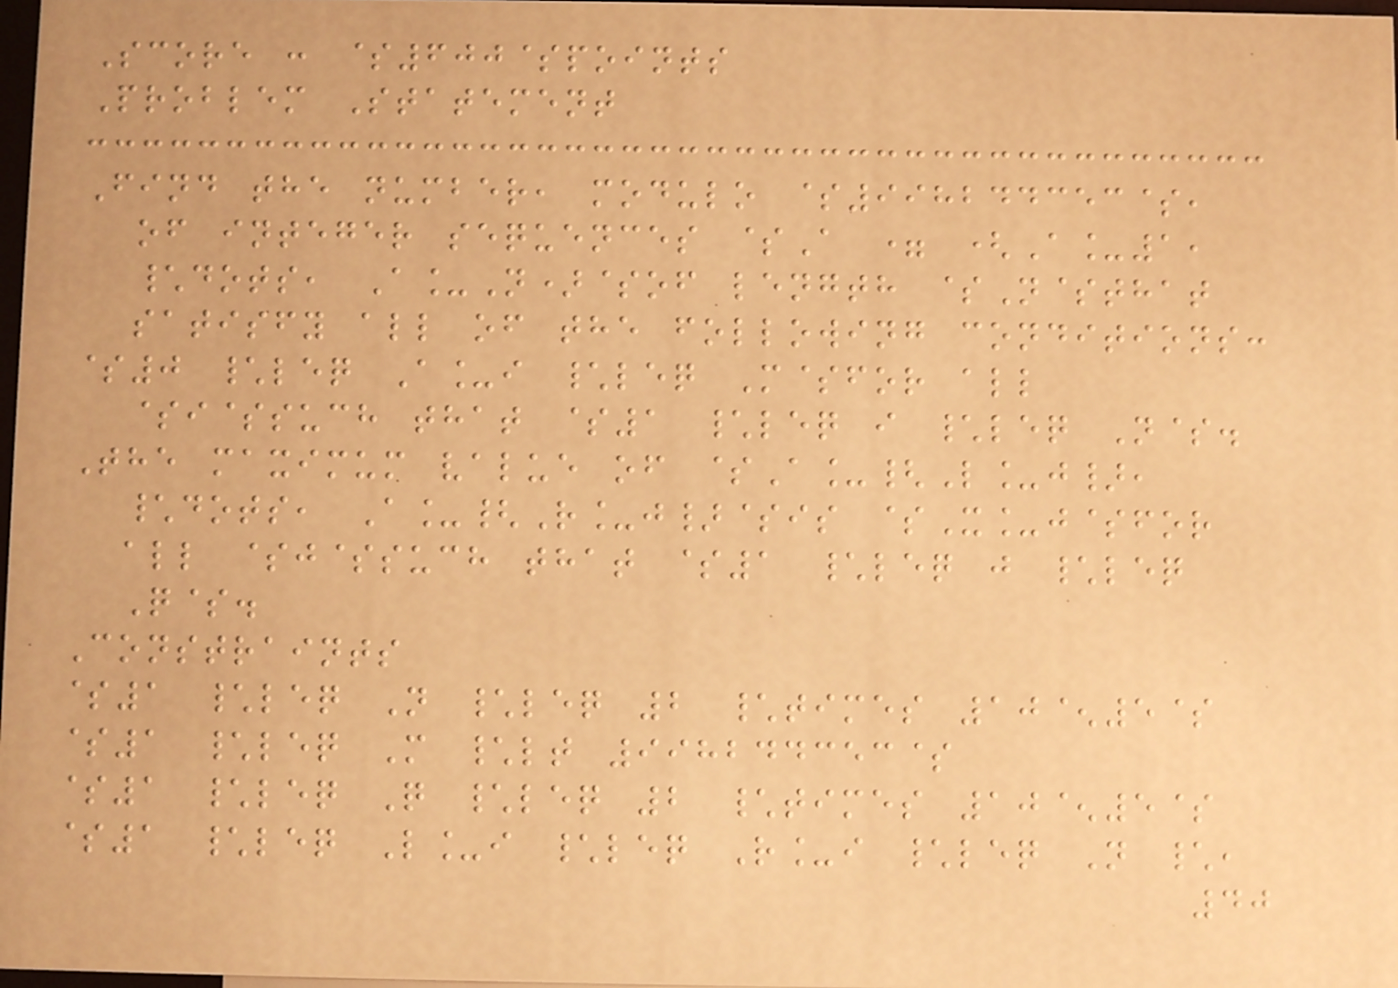Score : $600$points
Problem Statement
Find the number, modulo $998244353$,
of integer sequences $A = (A_1,
\dots, A_N)$of length $N$that
satisfy all of the following conditions:
$0 \leq A_i \leq M$for all
$i$such that $1 \leq i \leq N$.
The maximum value of $A_{L_j},
\dots, A_{R_j}$is $X_j$for
all $j$such that $1 \leq j \leq
Q$.
Constraints
$1 \leq N \leq 2 \times 10^5$
$1 \leq M \lt 998244353$
$1 \leq Q \leq 2 \times 10^5$
$1 \leq L_i \leq R_i \leq N \,
40
